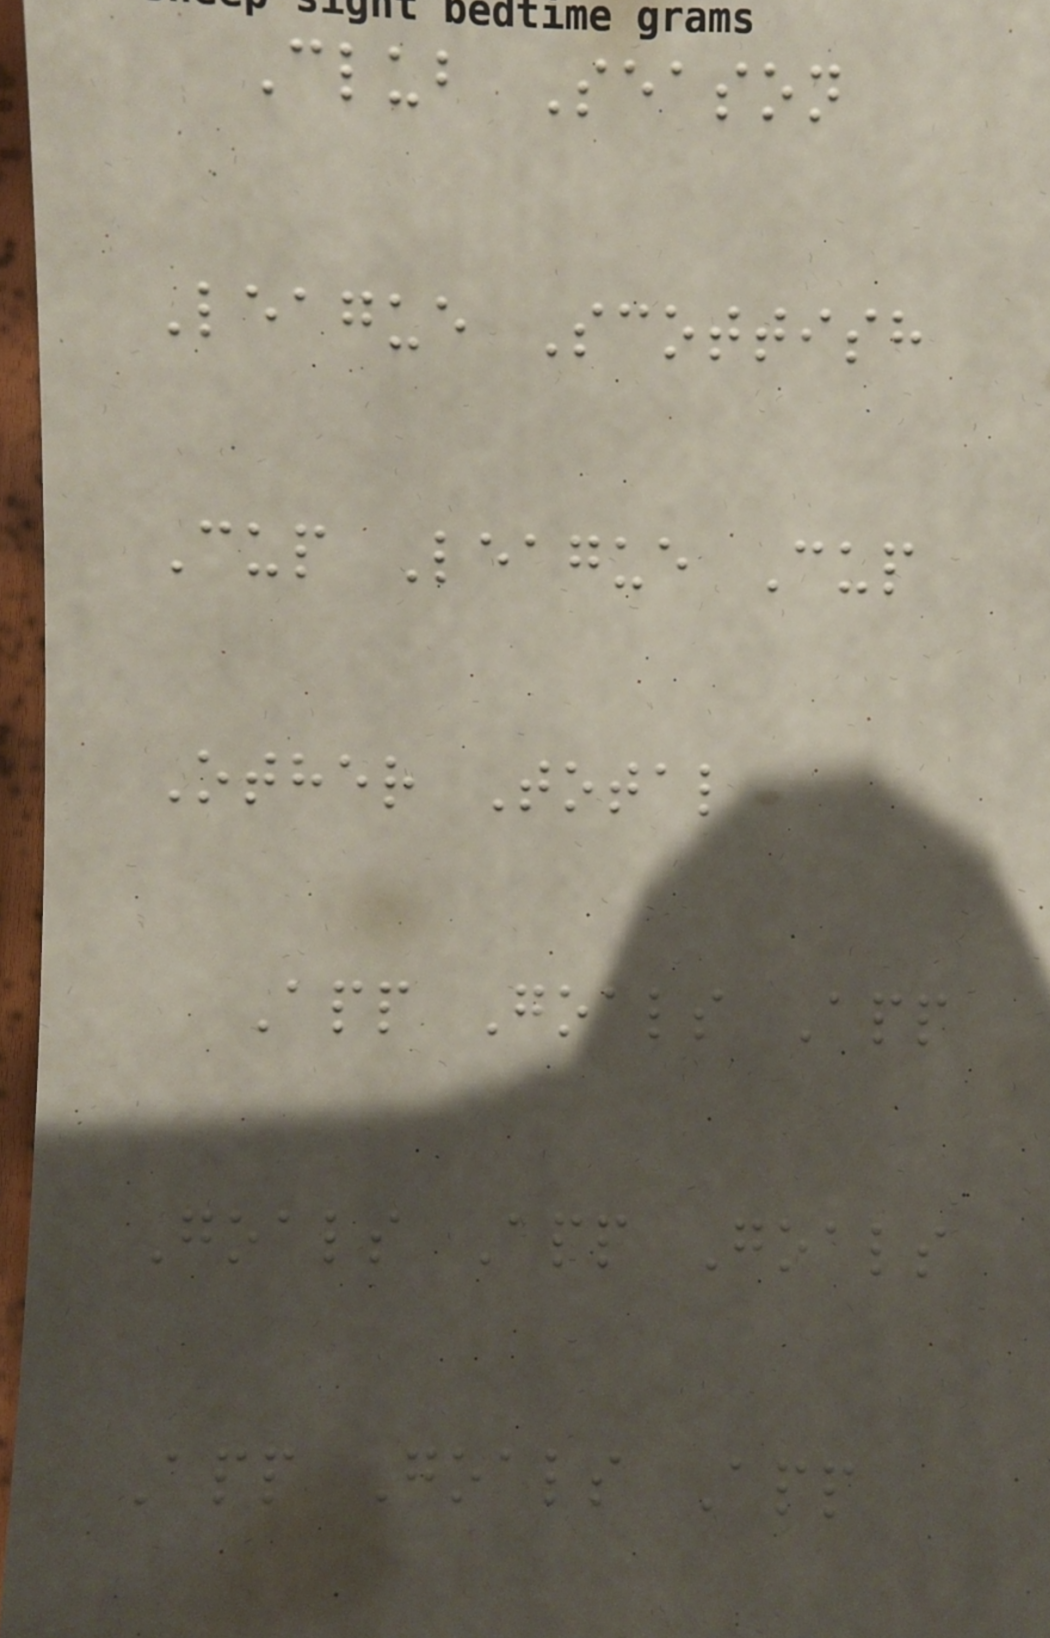Club Season
League Scottish
Cup League Cup
Other Total
App Goals App
Goals App Goals
App Goals App
